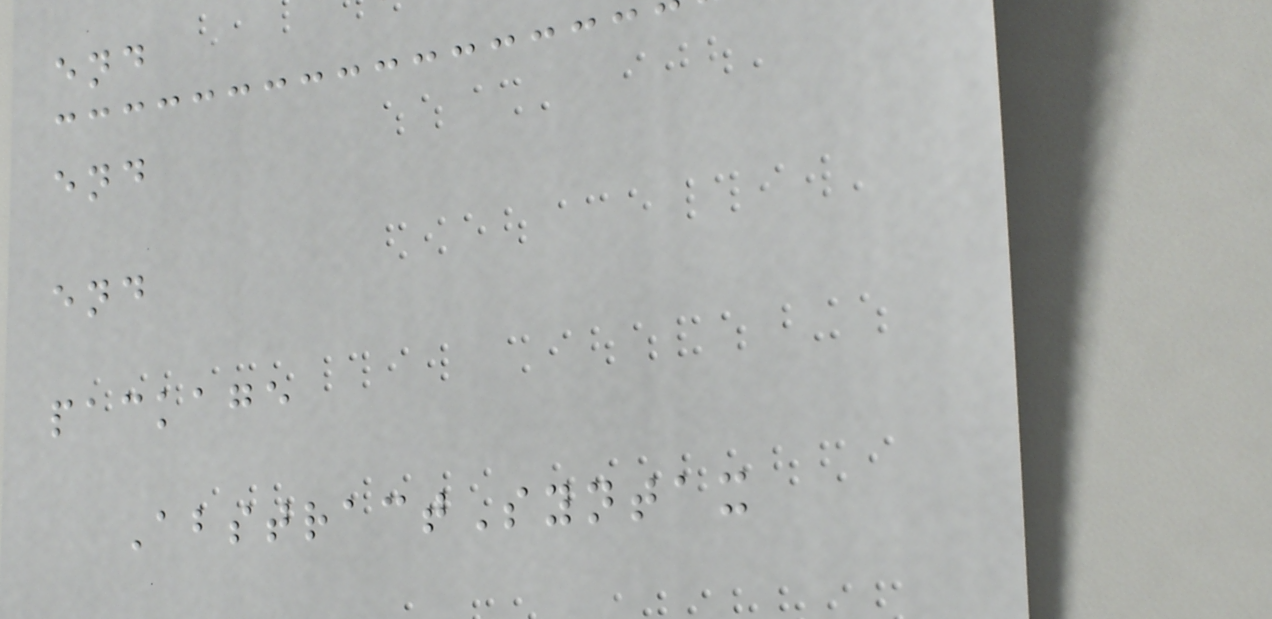end
end
end
package
AbstractSyntax
